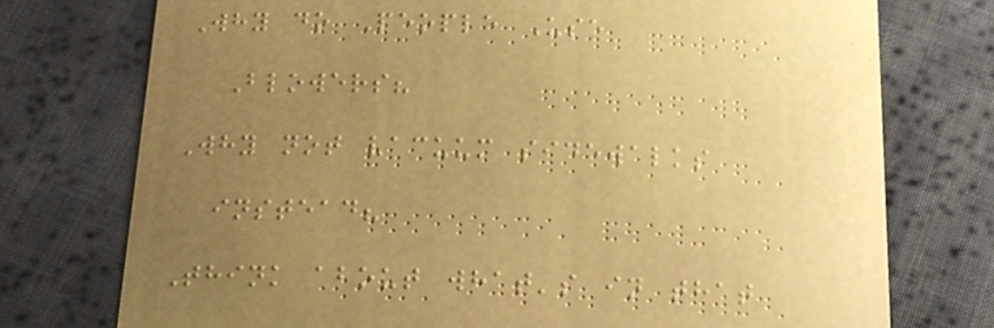Why do People Use
Blowers?
Why not vacuum sidewalks
instead?
Think about what's in that
